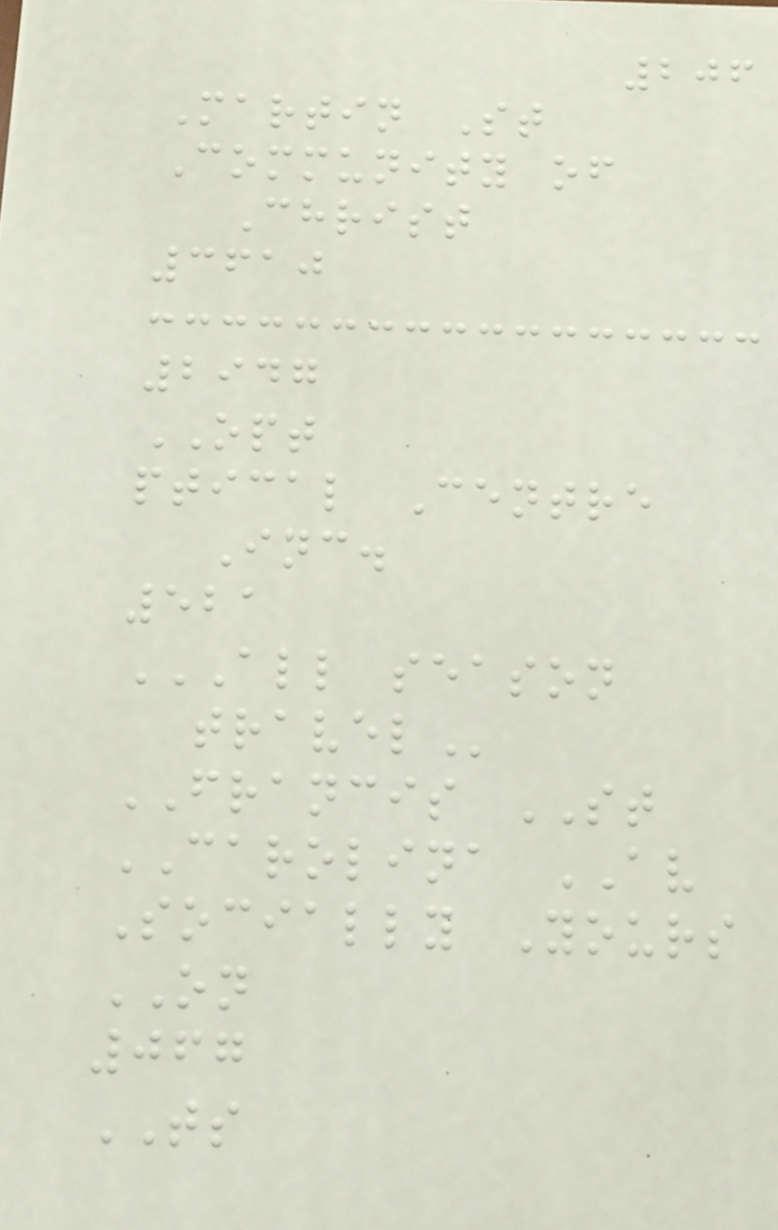206
Martin St
Community of
Christ
3610
2947
OPT
ptical Centre
Inc.
521
ALL SEASON
TRAVEL
FRANCIS ST
CAROLINA AV
Socially Yours
ON
067
TS
